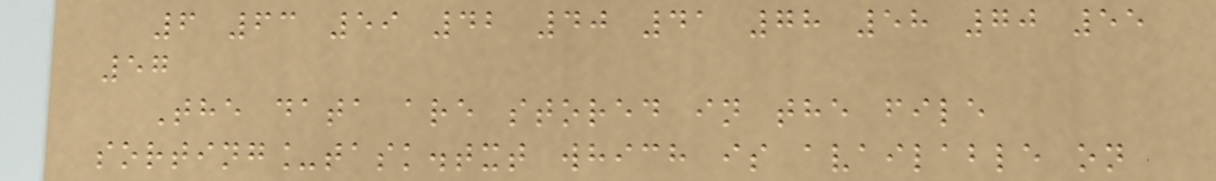6 63 59 42 40 41 78 58 70 55
57
The data are stored in the file
sorting_task.txt which is available on
